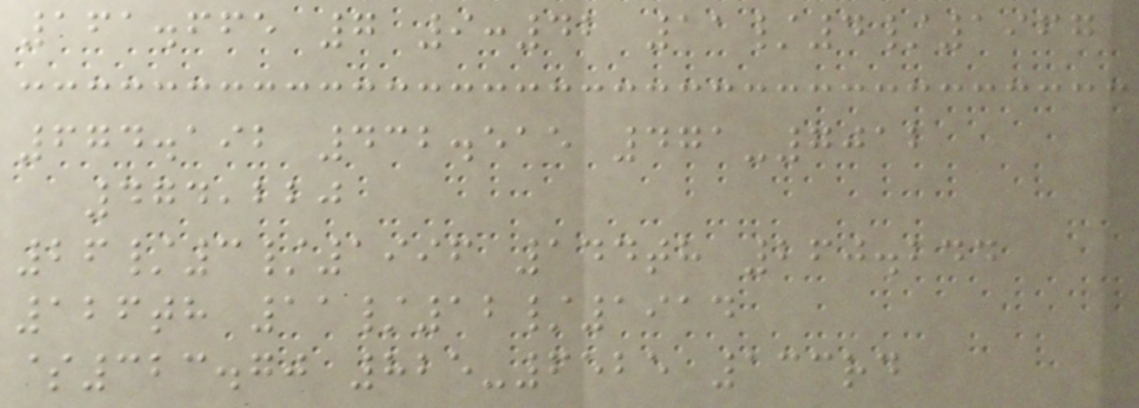161.665 7 9:42 11/4/1967
674.192 432.515 471-7012
474,220
26/3/1996 144th 260.244
126th 11/12/1914
$323.70 825-6525 133rd
